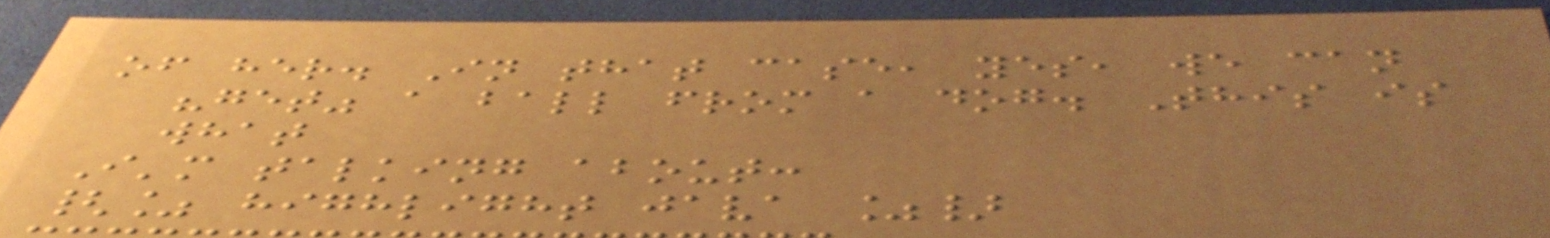of her. In that case, yes, we can
"get" a ball from a dog. This is
what
I'm talking about:
{% highlight java %}
